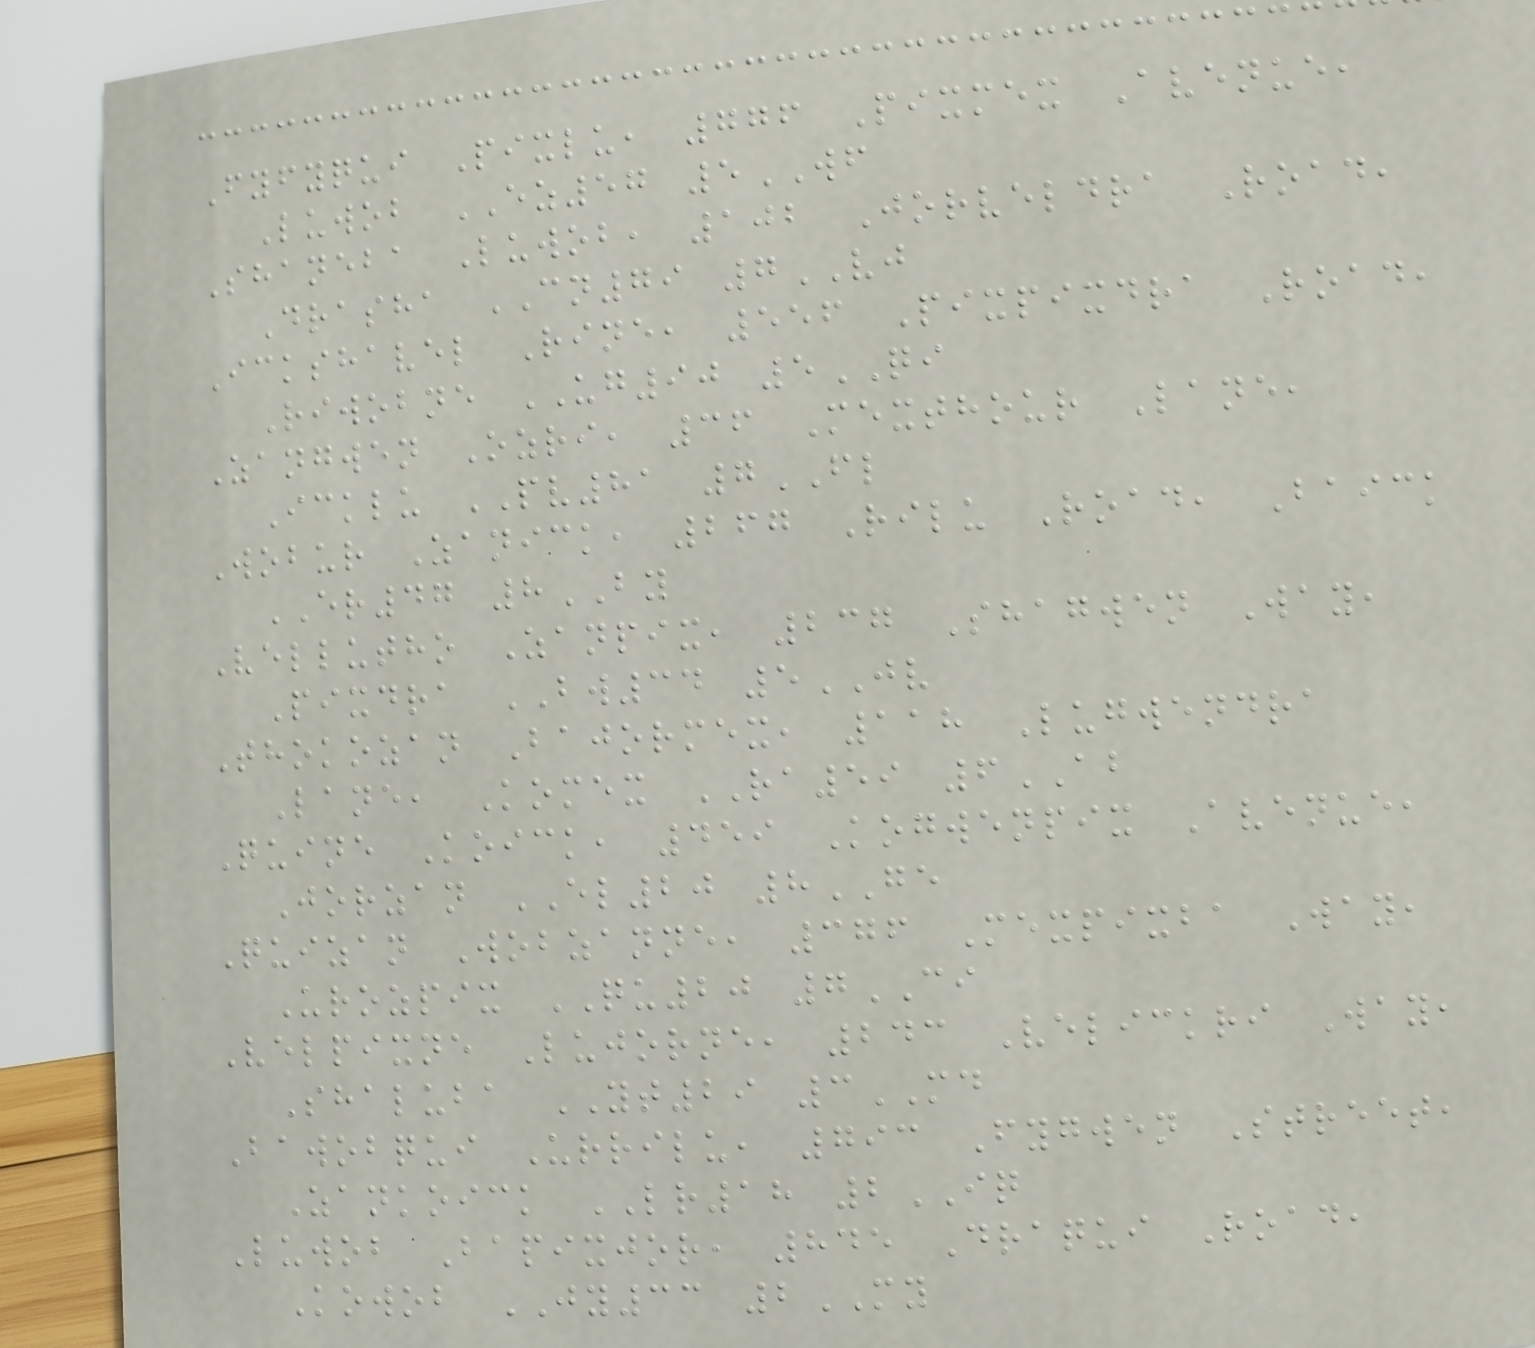Fyfyqui Pixlu, 776 Pixmex Avenue,
Luwob EZ57 5WF
Shaneba Luwob, 102 Jorveldra Road,
Drasha CN79 7VJ
Ickshavel Rine, 556 Pixpixdra Road,
Riwobne UG90 5QI
Zangwen Ozri, 36 Mexthour Lane,
Icklu PV81 7FL
Wobur Zanick, 267 Rilu Road, Baick
ER47 8BY
Vellutho Zanpix, 237 Shagwen Way,
Pixdra BW34 5JV
Thokozan Bajormex, 118 Lugwendra
Lane, Komex RA59 6AB
Quine Koick, 459 Kogwenpix Avenue,
Jorzan EL20 8GE
Quizan Wobzanne, 376 Mexpixba Way,
Urozpix QU20 7CI
Velpixne Lujorne, 243 Velickri Way,
Shaluba YT29 3MD
Bawobqui Urrilu, 793 Fygwen Street,
Zankoick LR18 2IQ
Luwob Bapixjor, 845 Draqui Road,
Kowob JY33 2MY
